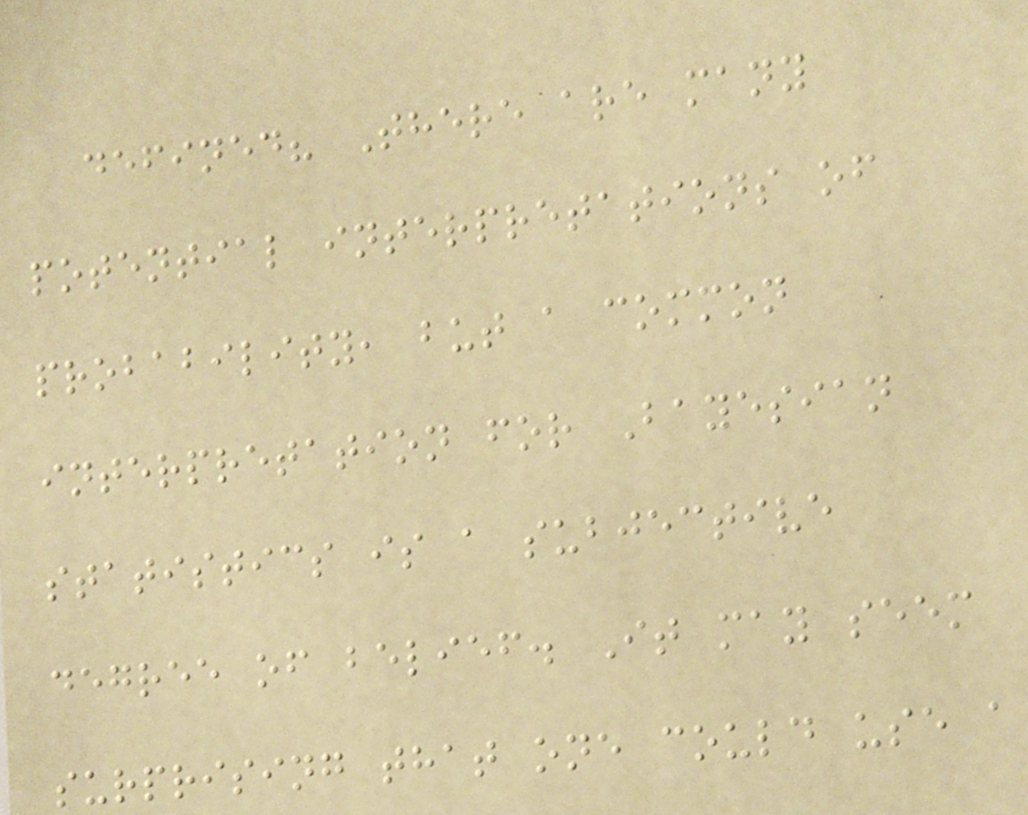defined? There are many
potential interpretations of
probability, but a common
interpretation for Bayesian
statistics is a subjective
degree of belief. It may seem
surprising that one could use a
